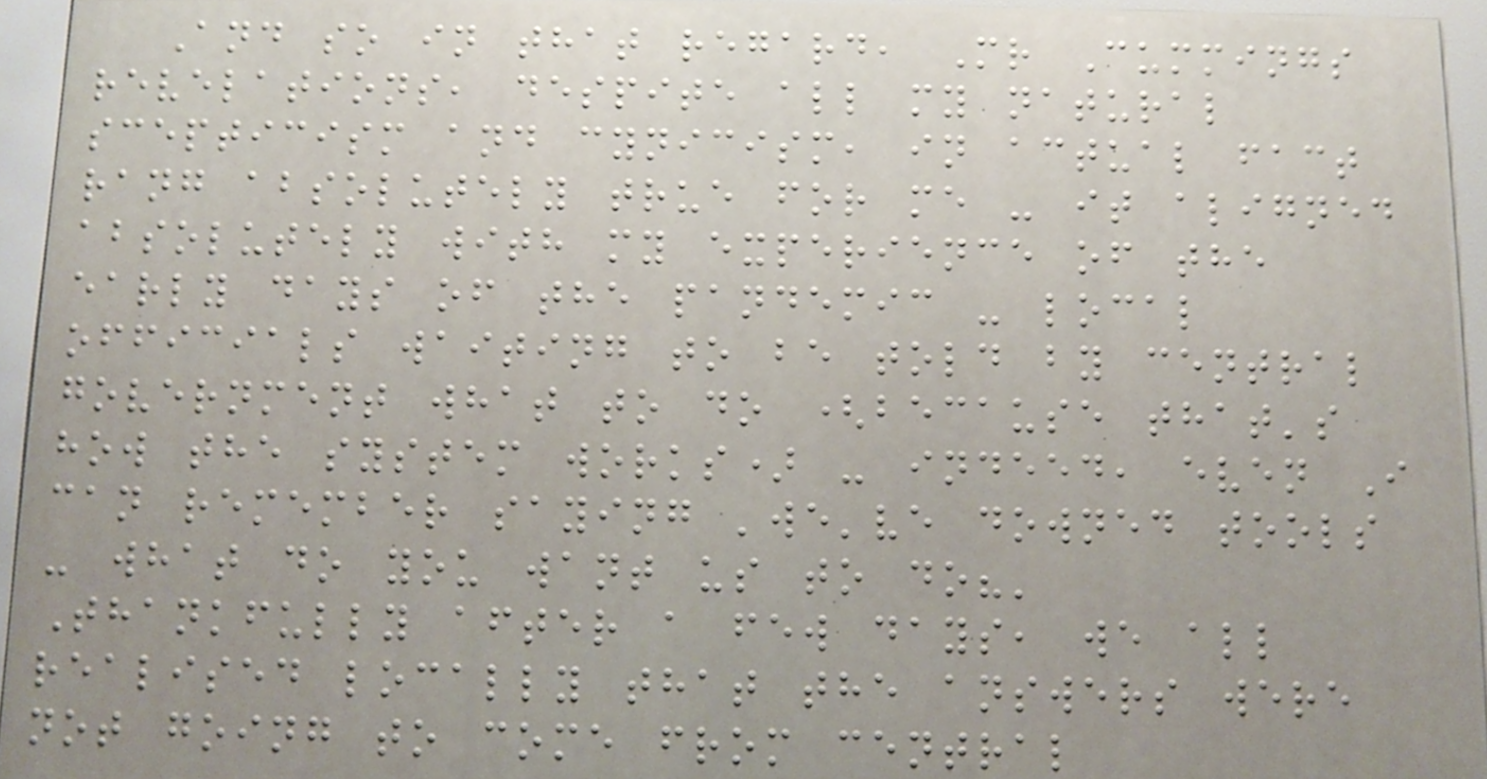And so in that regard, Mr Cummings
revelations, despite all my natural
scepticism and cynicism, in actual fact
rang absolutely true for me - it aligned
absolutely with my experience of the
early days of the pandemic - local
officials waiting to be told by central
government what to do (because that's
how the system works) - indeed, even I
can remember saying 'we've downed tools
- what do you want us to do?'
Thankfully after a few days, we all
realised locally that the answers were
not going to come from central
